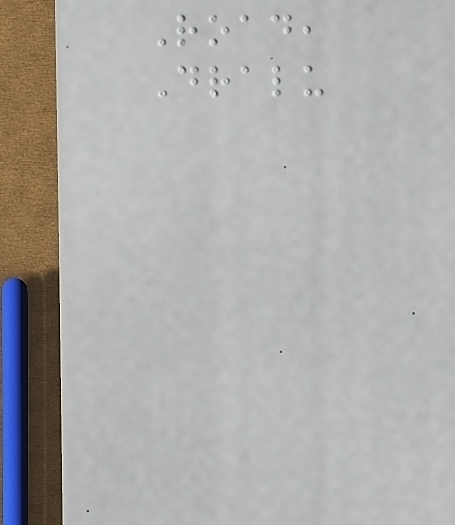Road,
Dralu
